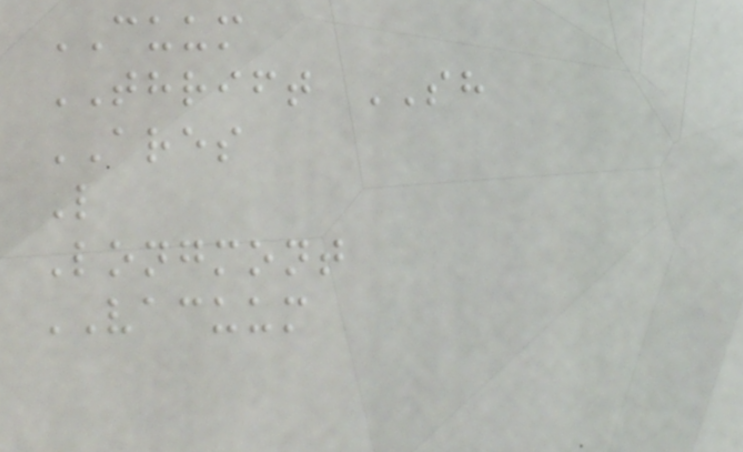CUUM
THRIFT SH
ARES
L
Longmont
VACUUM
